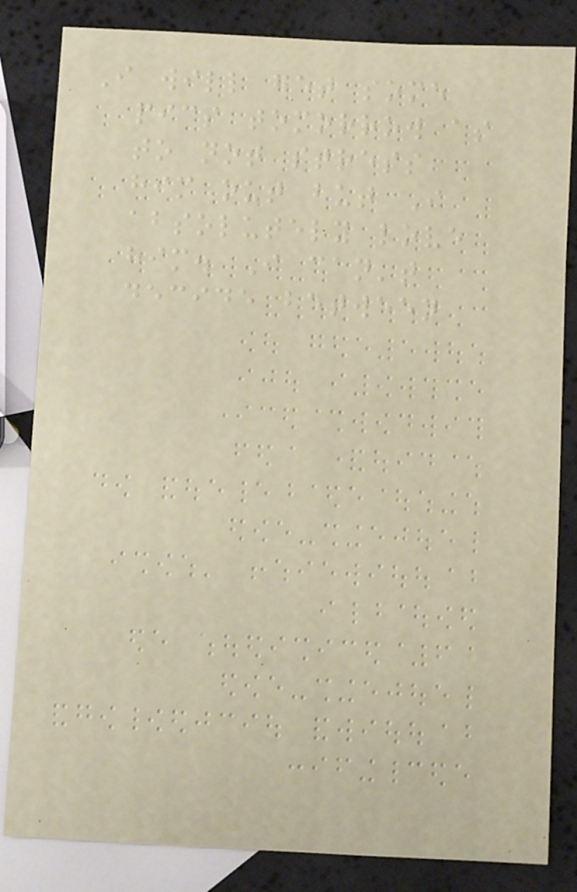I will get some
pics tomorrow as
to not stress
him out but I
absolutely love
him. I can't
decide between
